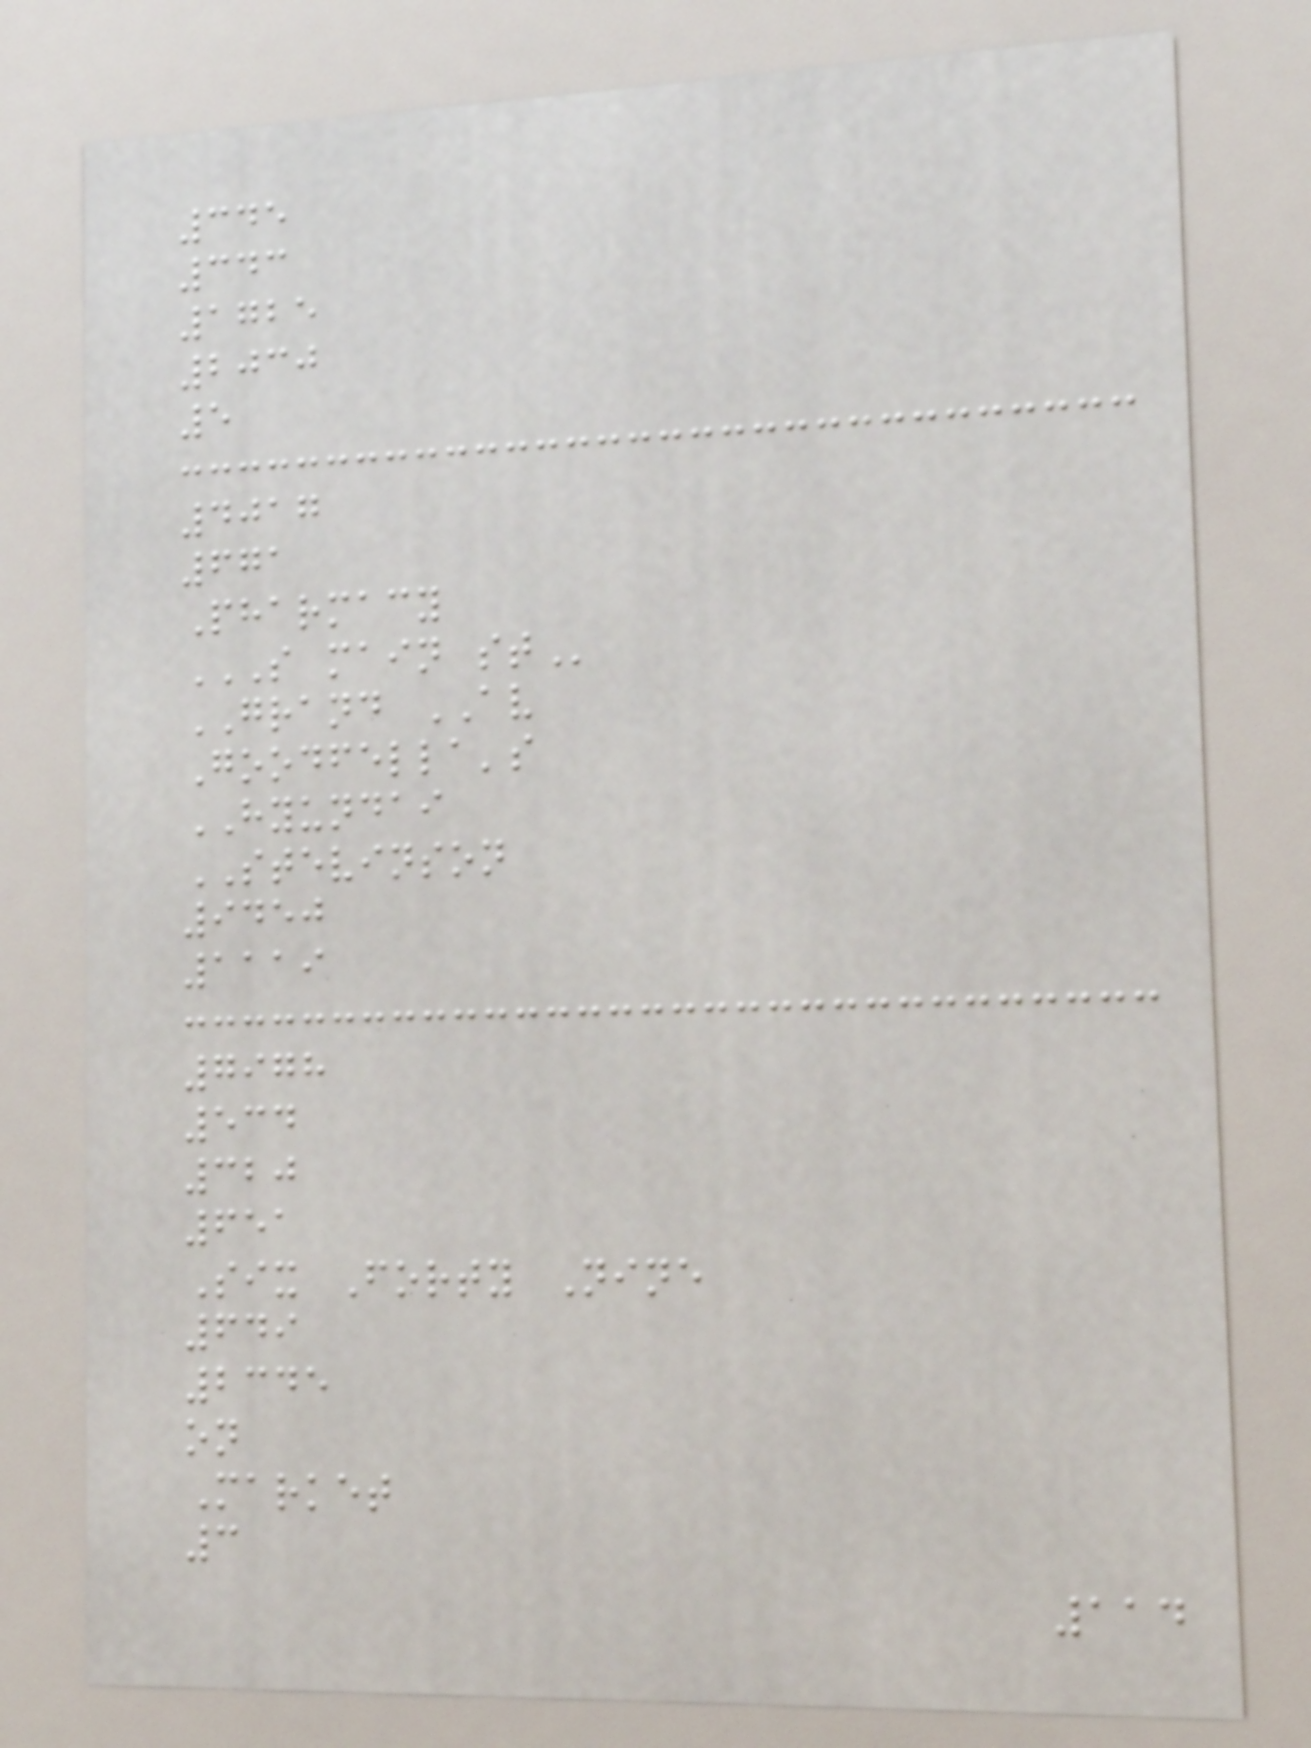345
343
1725
2030
5
4017
671
Pharmacy
S MAIN ST
GRAND AV
Goodfella's
HYUNDAI
STEVINSON
9450
1119
7978
534
320
651
Six Forty Nine
649
2345
on
Market
3
114
